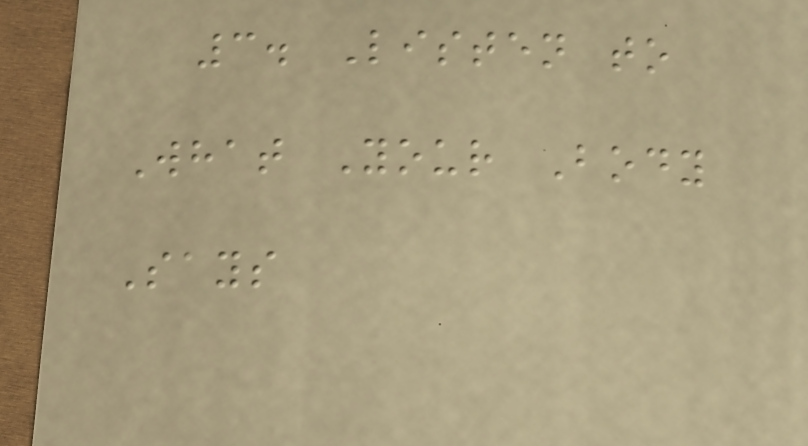3. Listen to
What Your Body
Says
